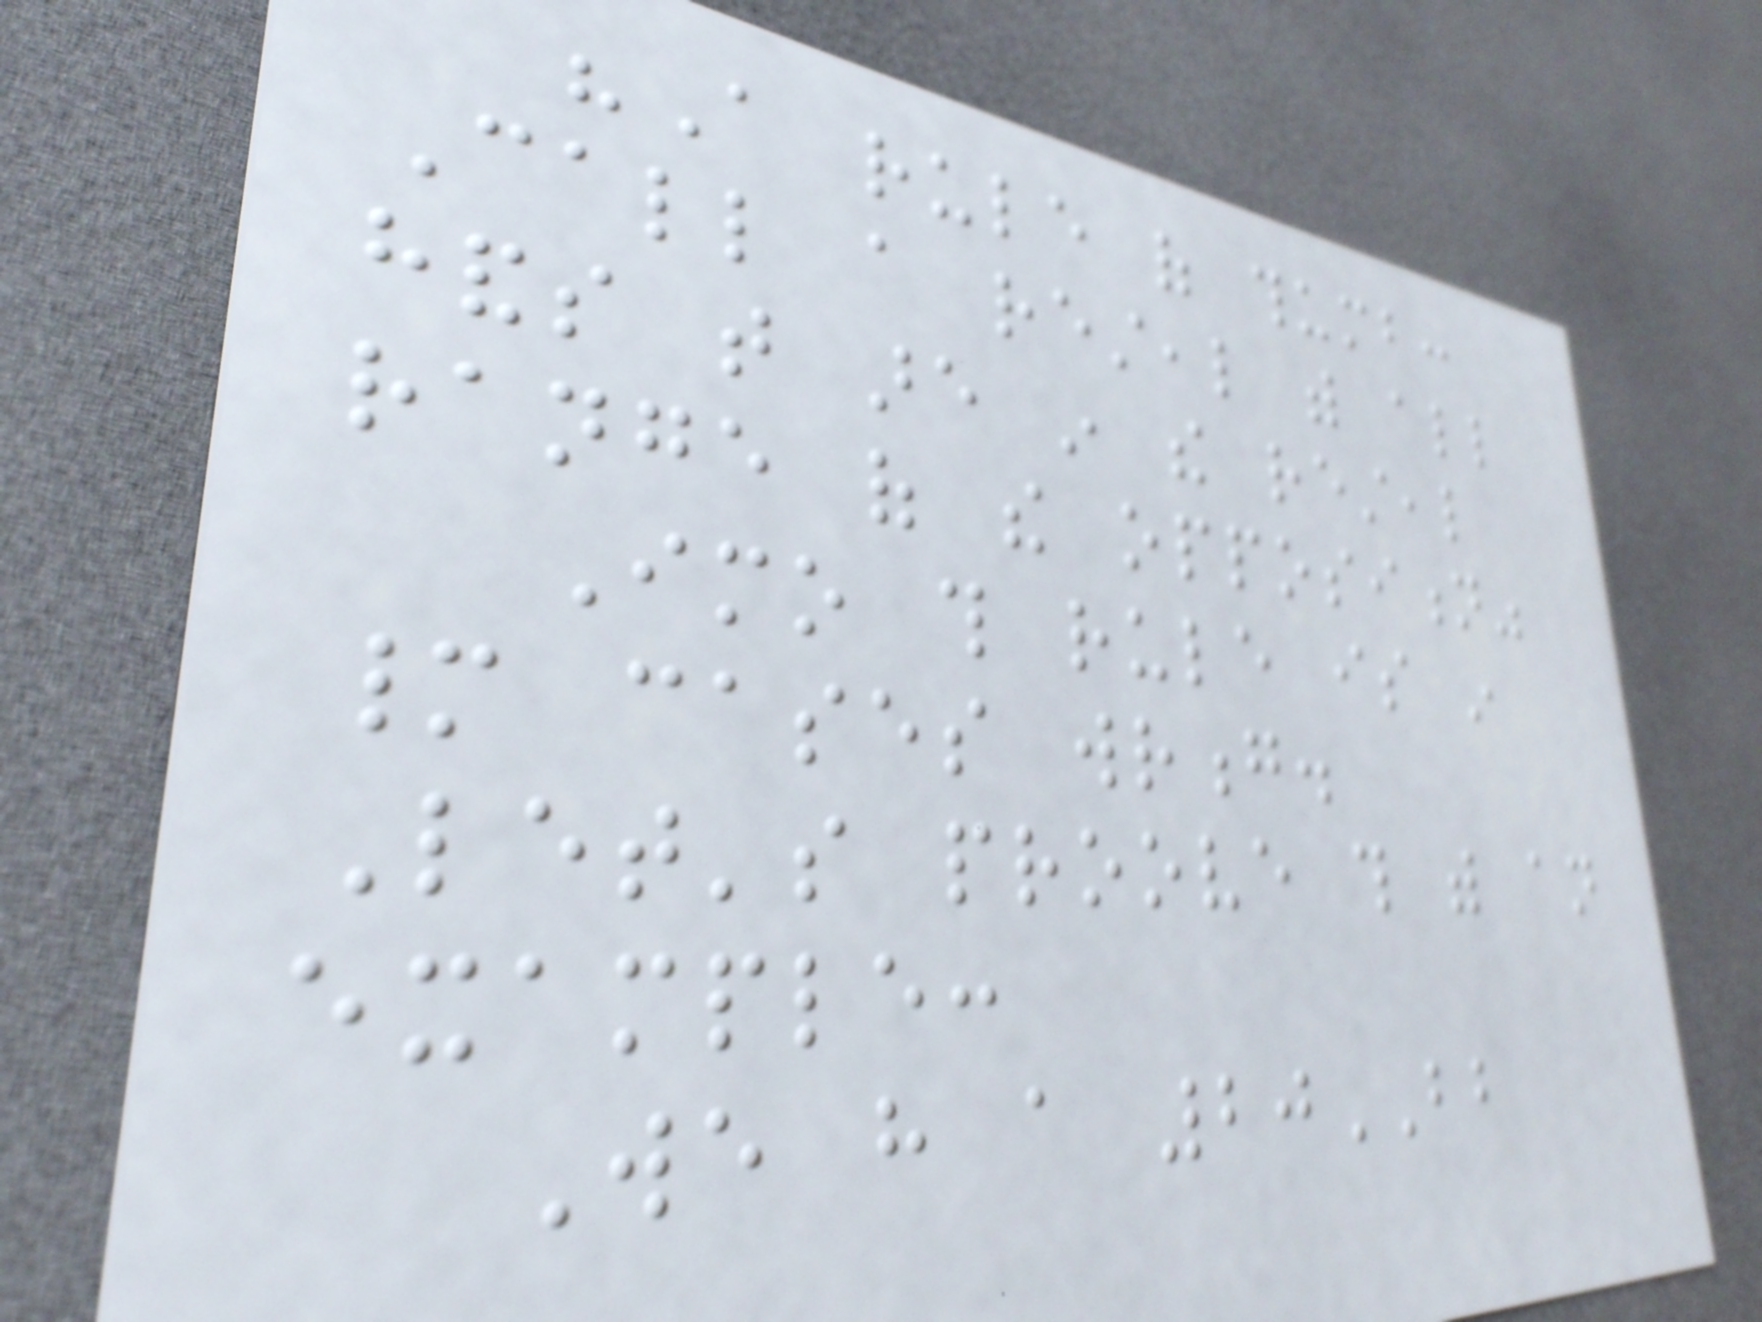"A rule of thumb:
Call a resteal with all
hands that are in the resteal
range of the opposition"
Imo this rule is in
many cases wrong.
Let's proove this with an
example:
We have a 20BB
